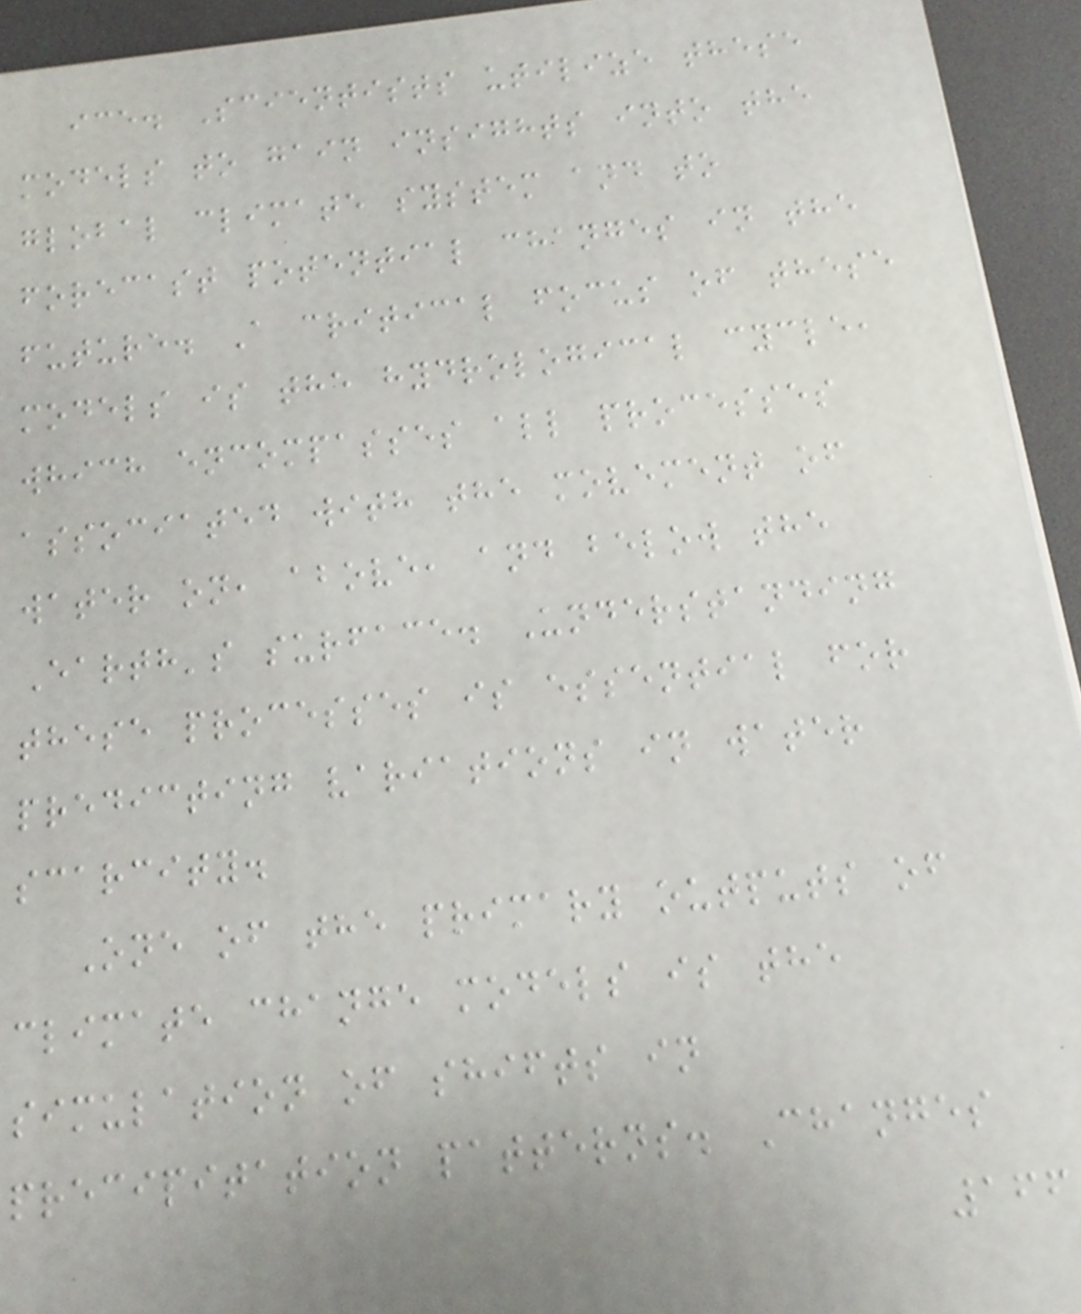ice. Scientists utilize these
models to gain insights into the
global climate system and to
forecast potential changes in the
future. A critical focus of these
models is the hydrological cycle,
which encompasses all processes
associated with the movement of
water on, above, and below the
Earth's surface. Understanding
these processes is essential for
predicting variations in water
scarcity.
One of the primary outputs of
climate change models is the
simulation of shifts in
precipitation patterns. Changes
166
